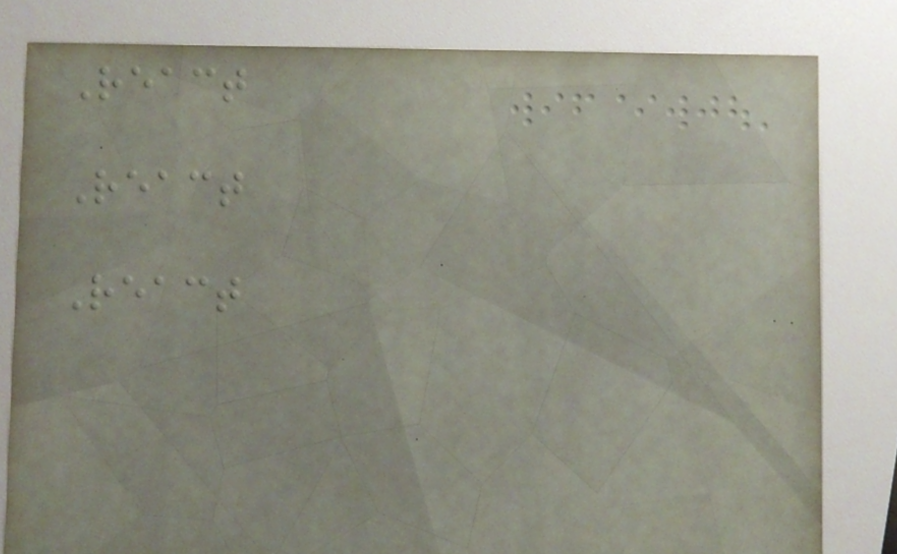React
React
React
